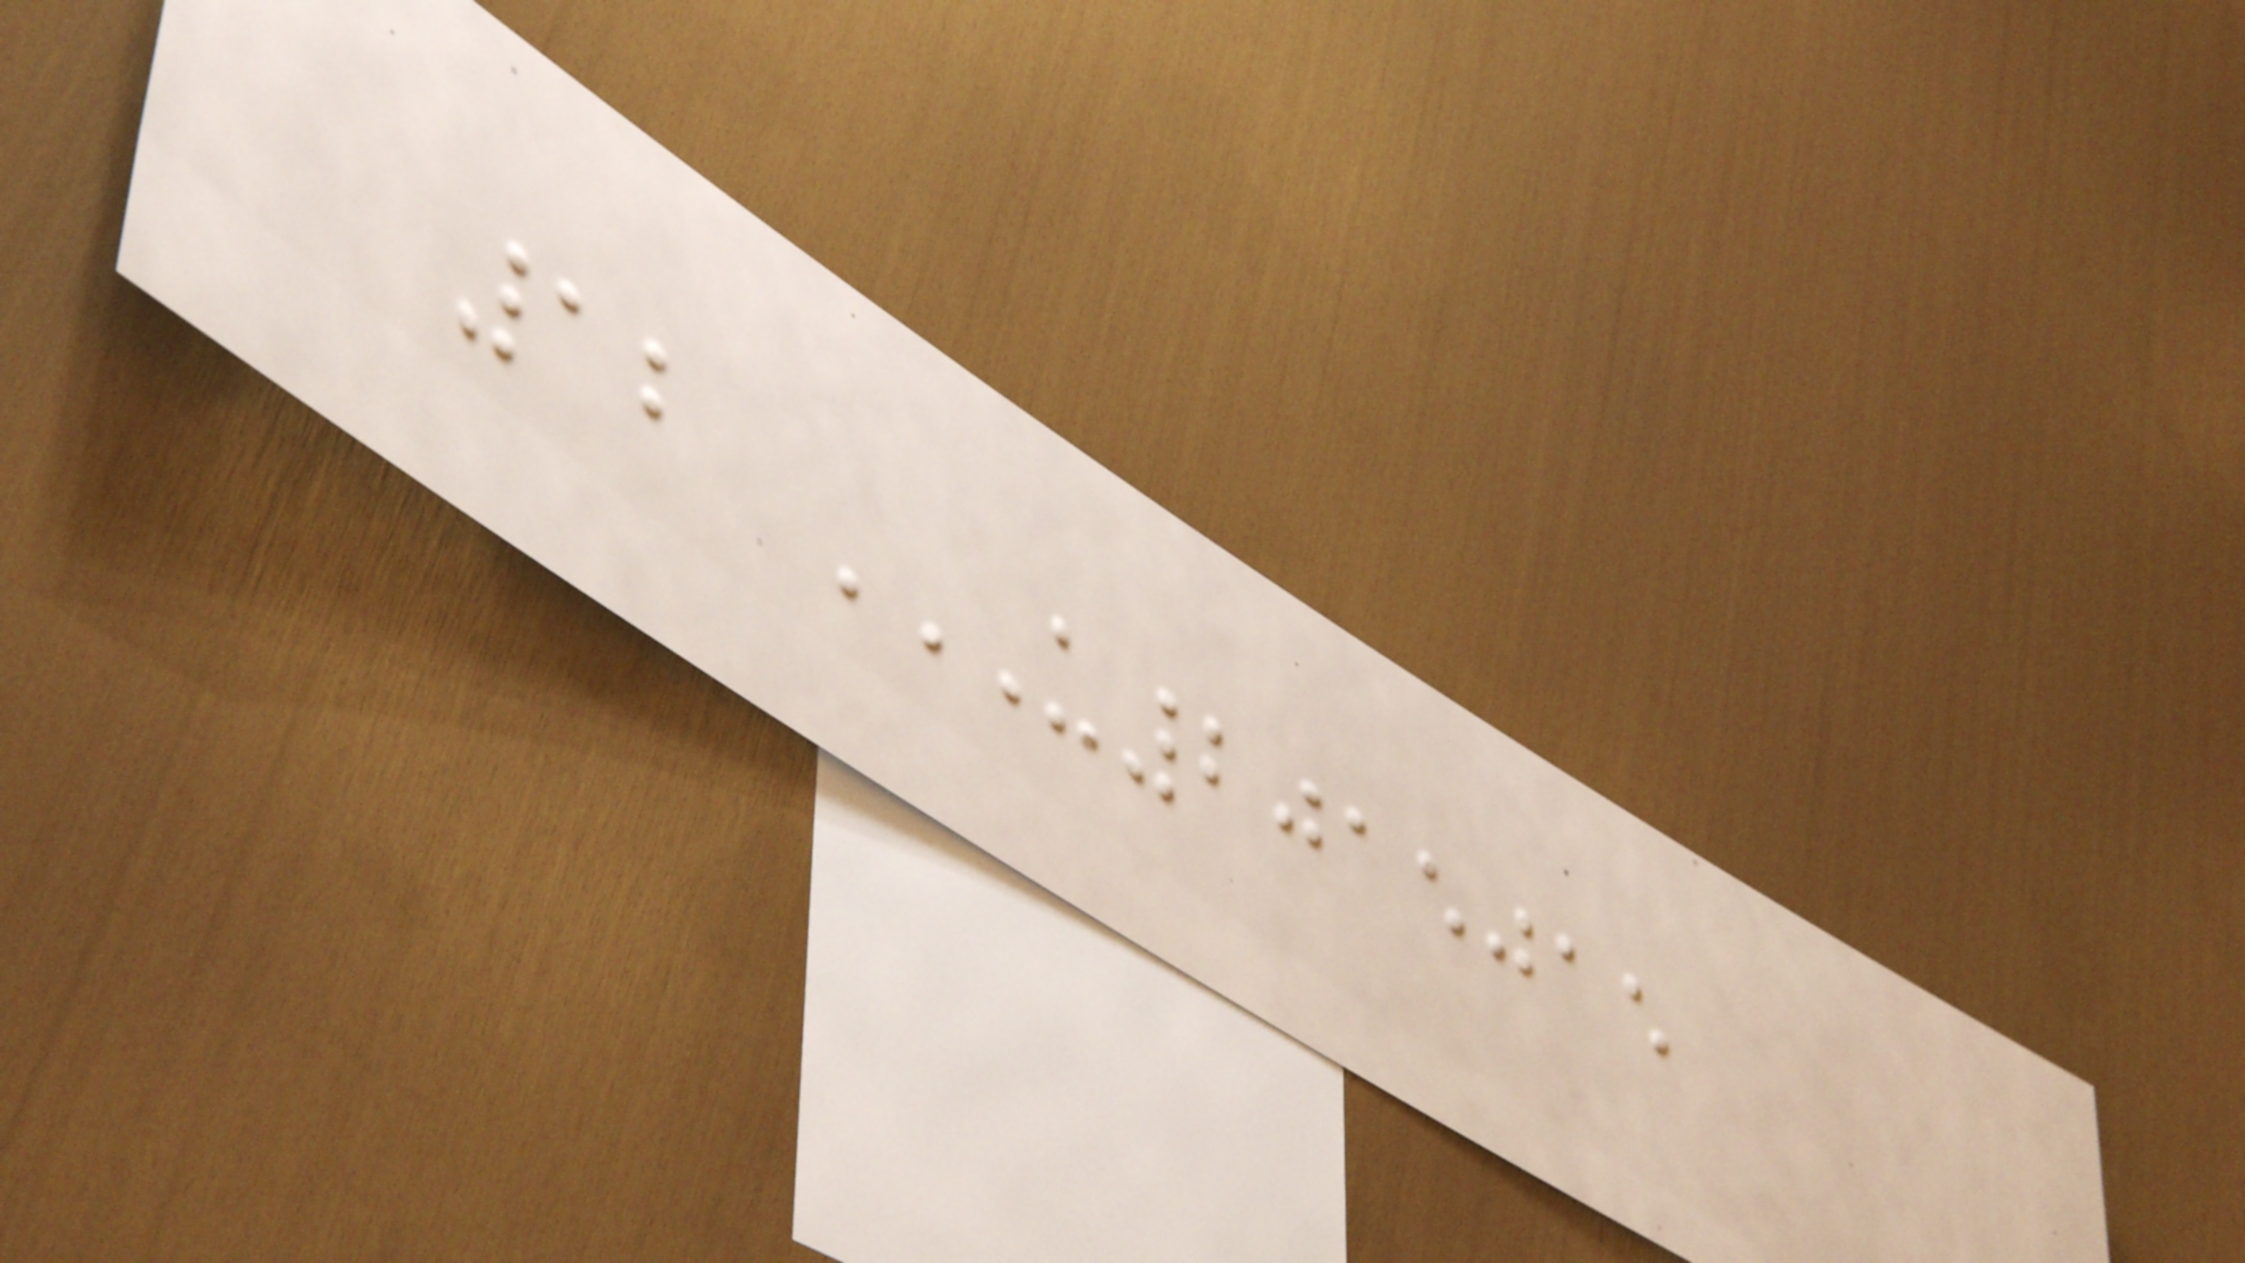12 U2015015
